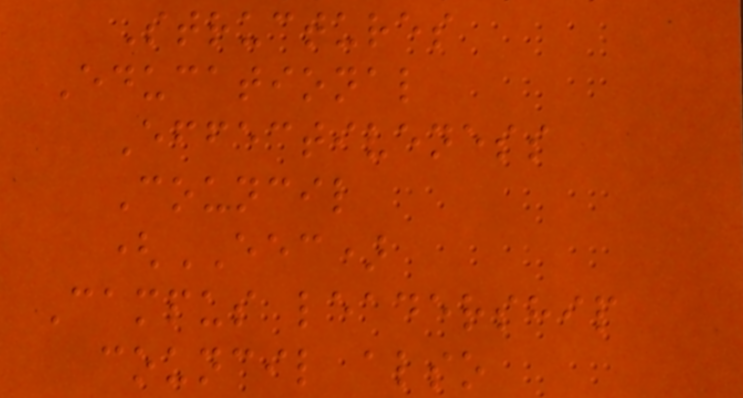Structures
Educational
Effectiveness
Council
(EEC)
Campus leadership
council also
